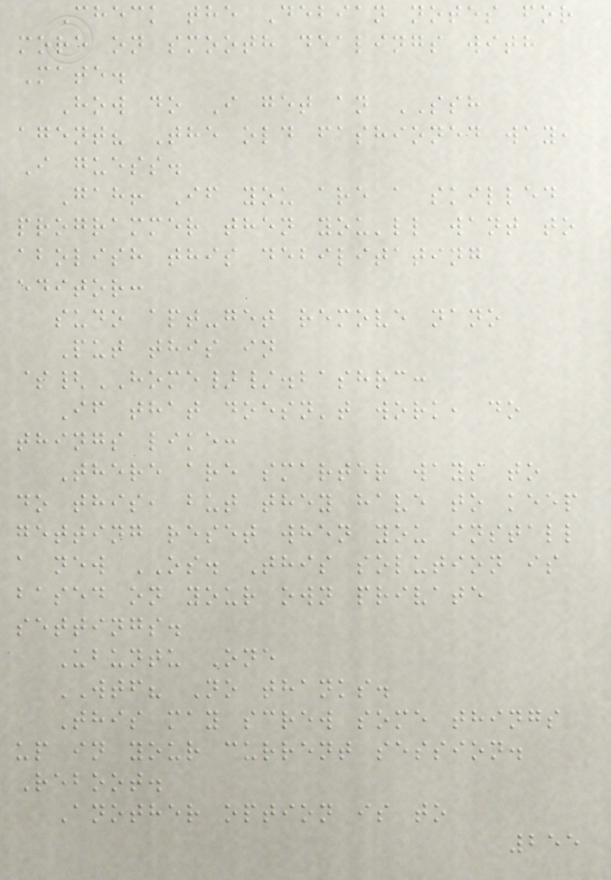Check the Debian notes for
more on smooth dealings with
Mate.
How do I get an SSH
agent? The old fashioned way,
I guess.
Gah! If you are a skilled
programmer then you'll want to
abolish this debilitating
editor:
sudo apt-get remove nano
Put this in
${HOME}/.bashrc:
If that doesn't work, do
things like:
There are smarter ways to
do this, but they have to keep
getting reset when you install
a new OS. This solution is
based on your own private
settings.
Ubuntu One
WTF? No thanks.
This may screw some things
up in your current session.
Reboot.
Another option is to
255
